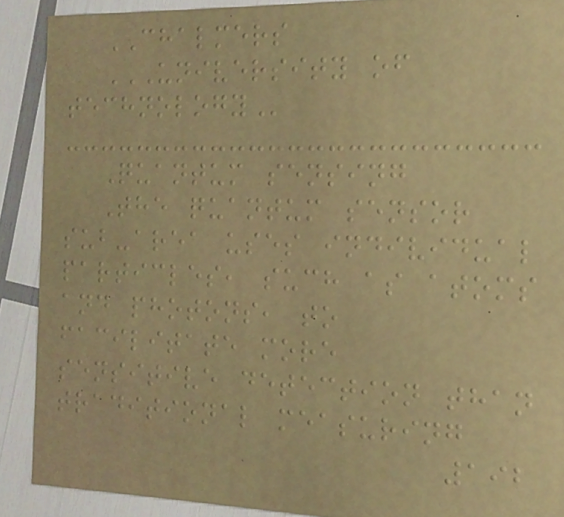CHALMERS
UNIVERSITY OF
TECHNOLOGY
Quantum sensing
The quantum sensor
sub-area uses individual
particles, such as atoms
and photons, to
facilitate more
sensitive detection than
traditional measuring
192
